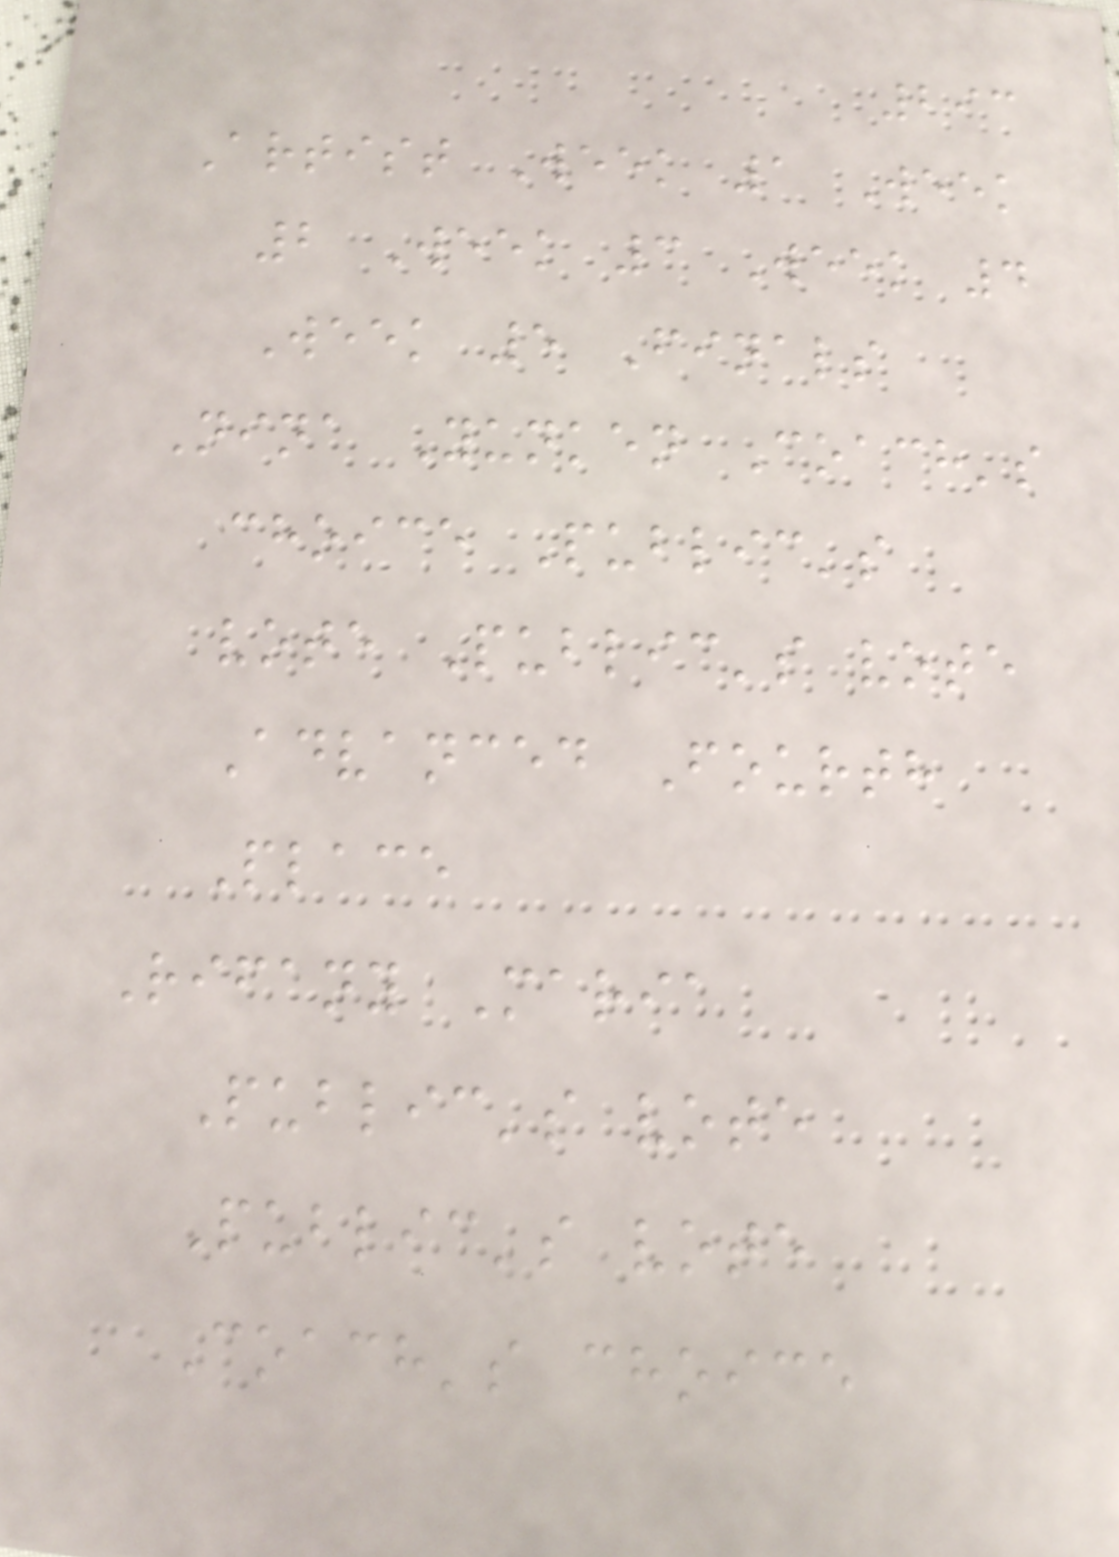293
Artist Week 1 Week
2 Week 3 Week 4
Week 5 Finals
Nina Yunken Coach's
choice Public's
vote Public's vote
Advanced Fourth
Place
Rifany Maria
Public's vote
Public's vote
Coach's choice
